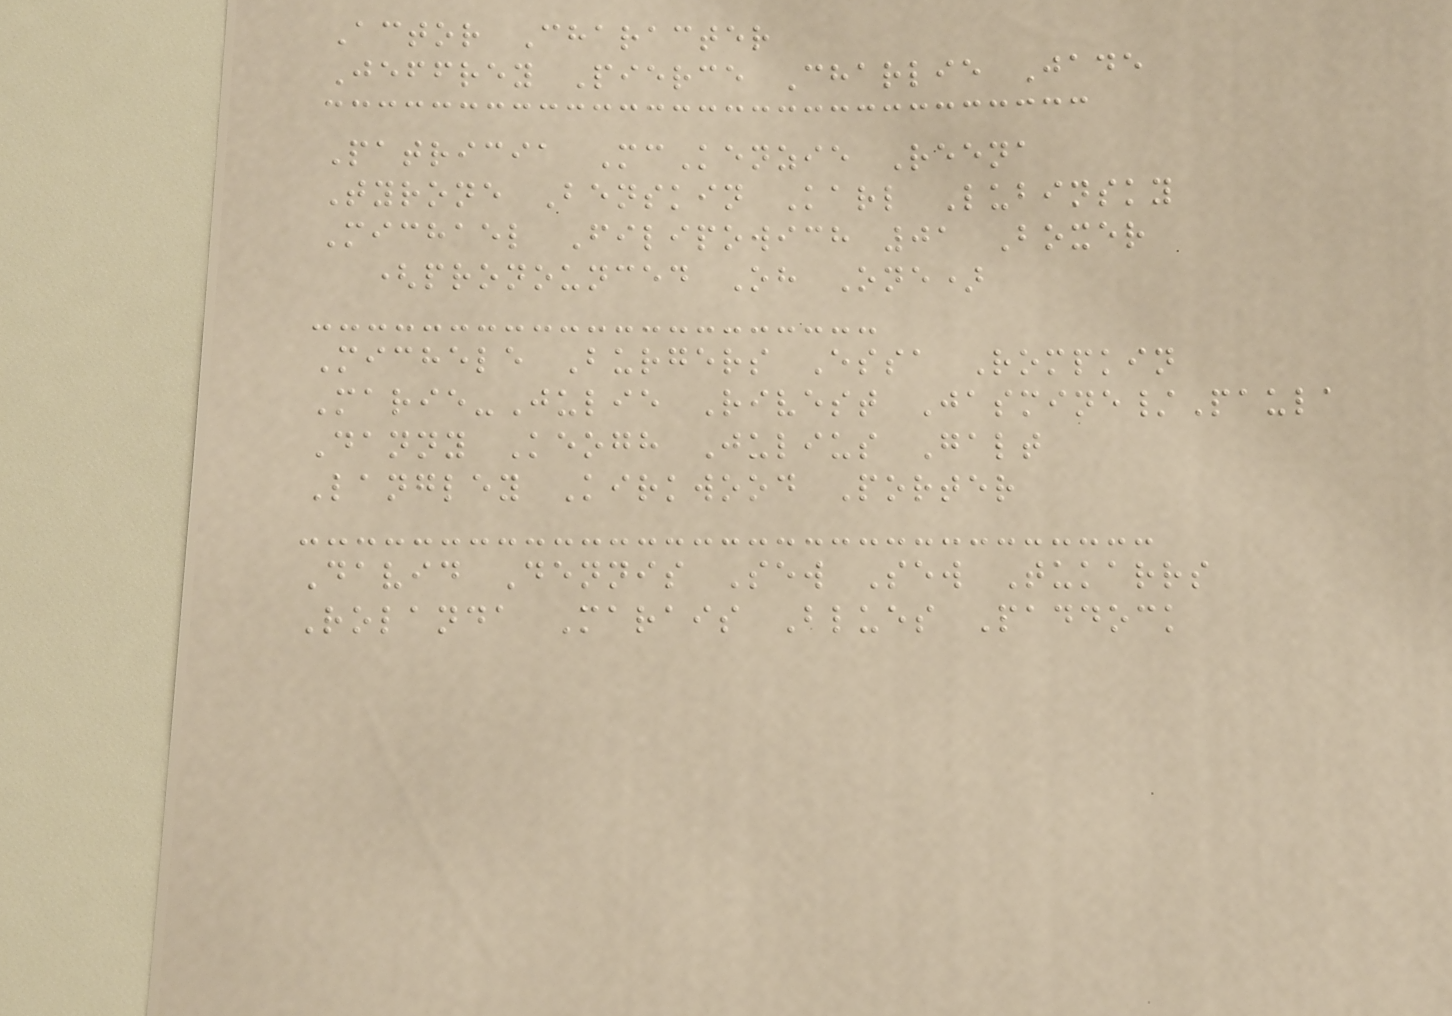Actor Character
Jeffrey Pierce Charlie Jade
Patricia McKenzie Reena
Tyrone Benskin Karl Lubinsky
Michael Filipowich 01 Boxer
(pronounced Oh One)
Michele Burgers Essa Rompkin
Marie-Julie Rivest Jasmine/Paula
Danny Keogh Julius Galt
Langley Kirkwood Porter
David Dennis Sew Sew Tukarrs
Rolanda Marais Blues Paddock
